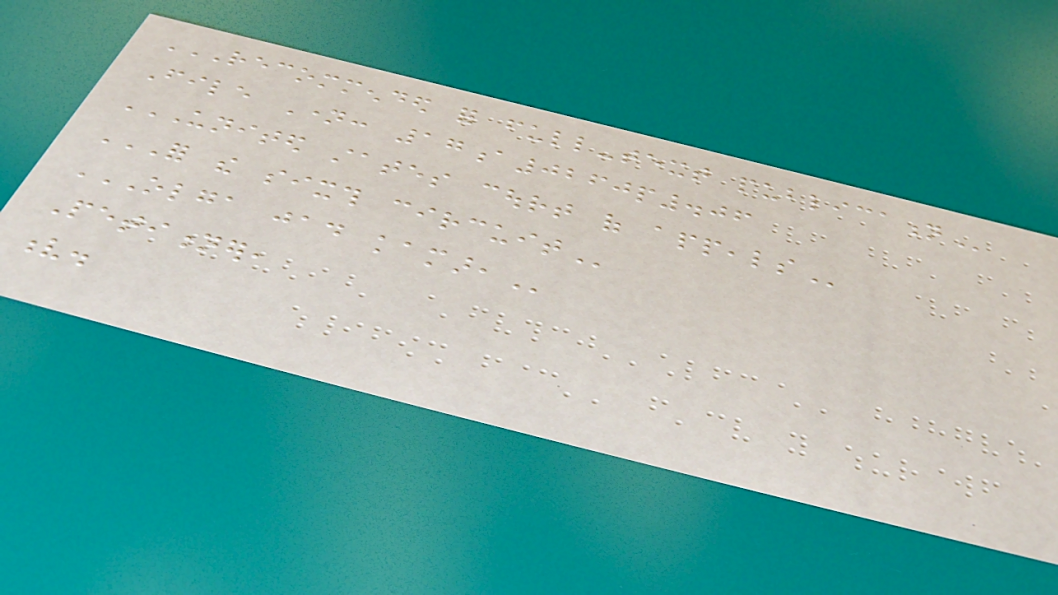RECOMMENDED FOR FULL-TEXT PUBLICATION
File Name: 17a0260p.06
UNITED STATES COURT OF APPEALS
FOR THE SIXTH CIRCUIT
OLGA JAD KAMAR,
Petitioner,
v.
